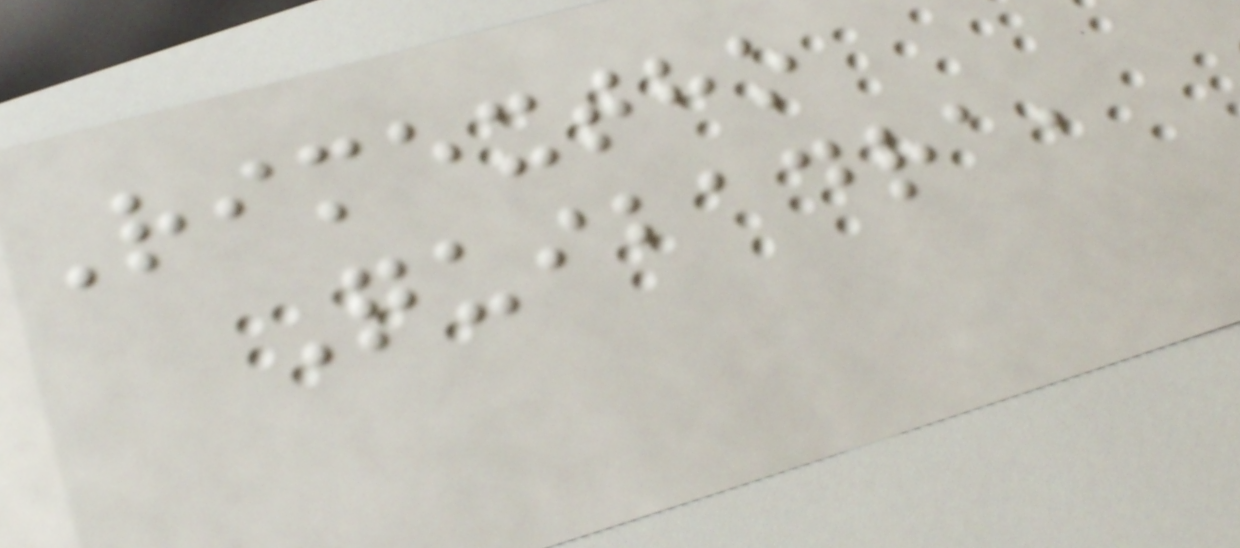Rimextho
Quibadra,
